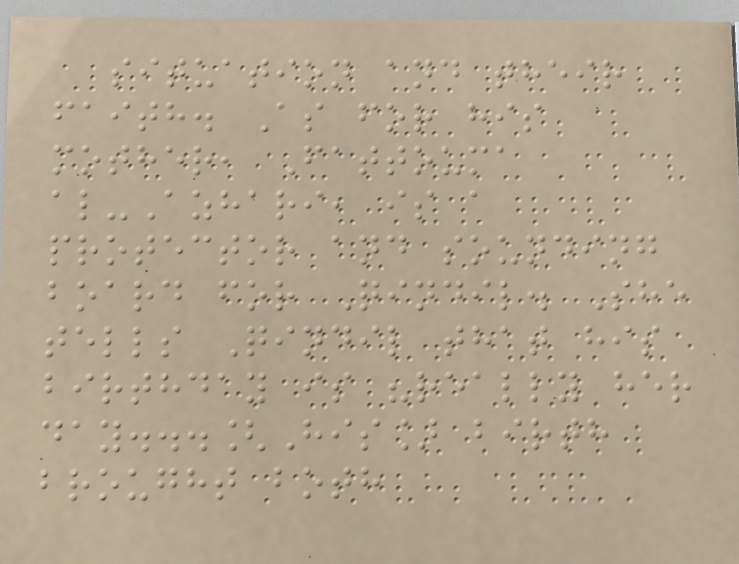situation and their
faith. As for his
mother, Fattouma
al-Azhari, is a
protector and sounding
board for Qindil. She
tells Qindil that his
birthday is "really her
day...[His] birth
brought both
